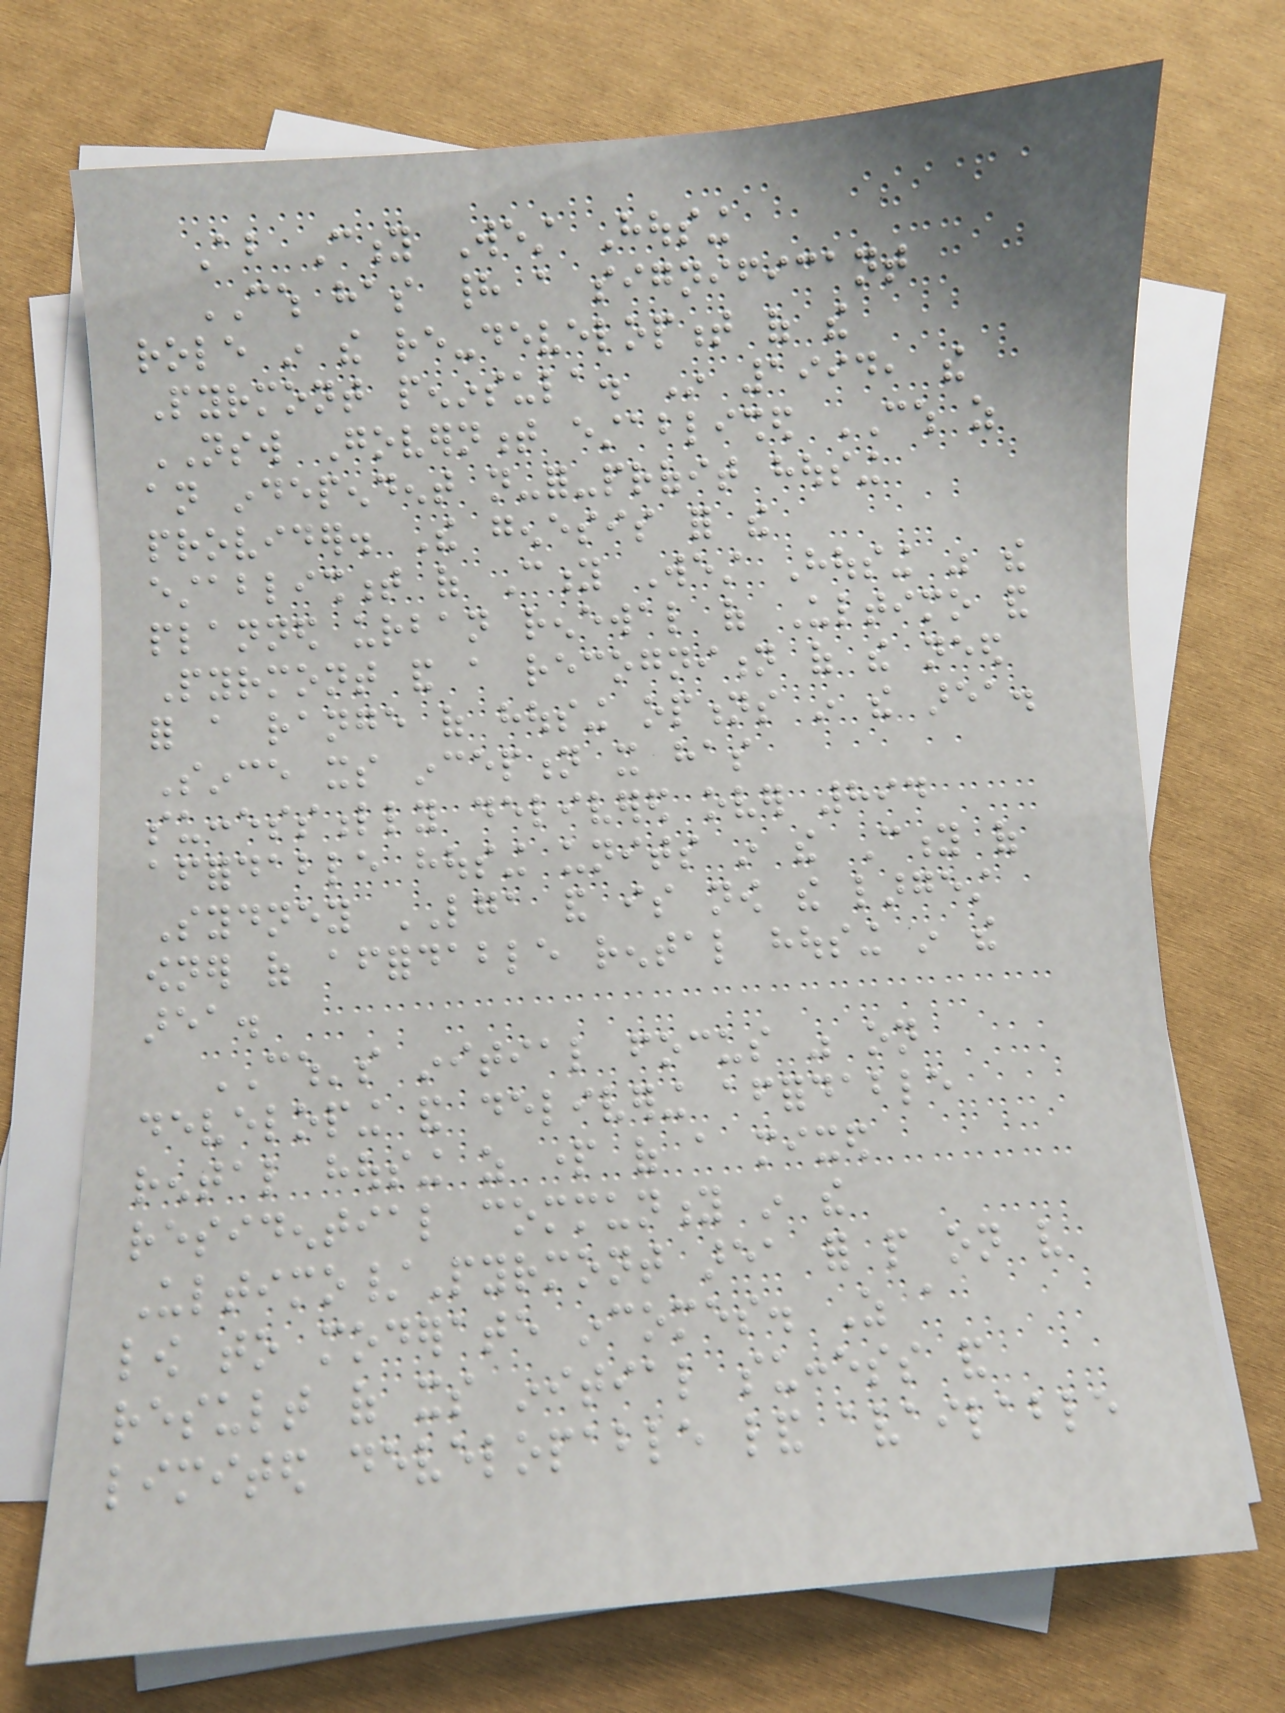About City West Housing
CWH has had a significant
role in the re-development of the
Pyrmont peninsula. In 1994, the
NSW Government established CWH as
an independent not-for-profit housing
provider. The genesis for the
establishment of City West Housing was the
planned urban renewal of Ultimo and
Pyrmont and a recognition of the need
for a range of housing options in the area.
Since its inception it has
successfully delivered over 894
affordable housing units in the City of
Sydney LGA and is now the largest
owner of affordable rental housing in the
area.
CWH's initial focus was on
developing and delivering affordable
rental housing as part of a mixed
residential community in the
Ultimo/Pyrmont area for people on very
low to moderate incomes. As a
result of its initial success and
limited developable land available
